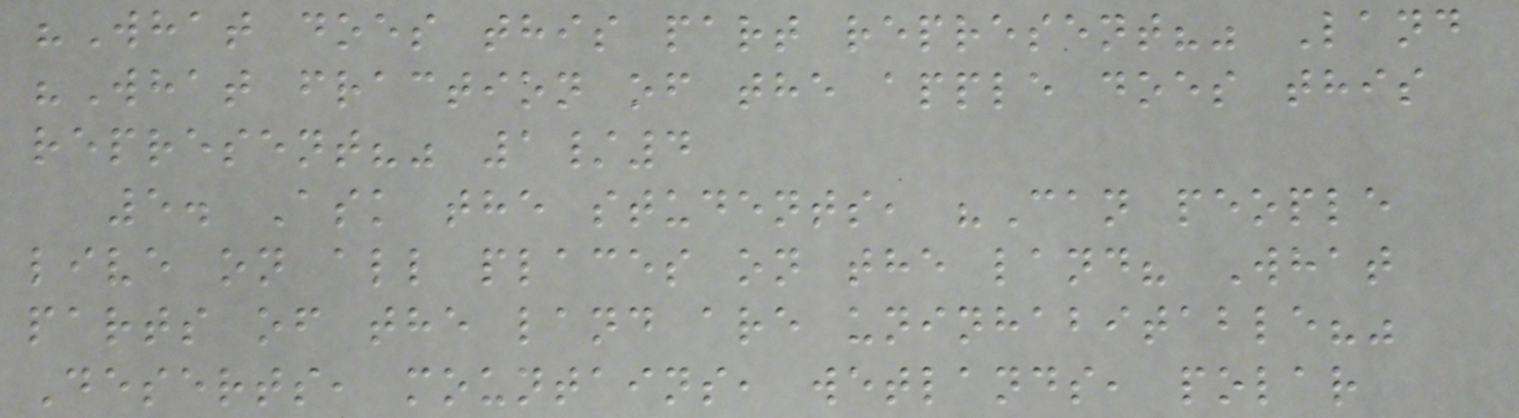"What does this part represent?" Land
"What fraction of the apple does this
represent?" 1/4
5. Ask the students, "Can people
live on all places on the land? What
parts of the land are uninhabitable?"
Deserts, mountains, wetlands, polar
